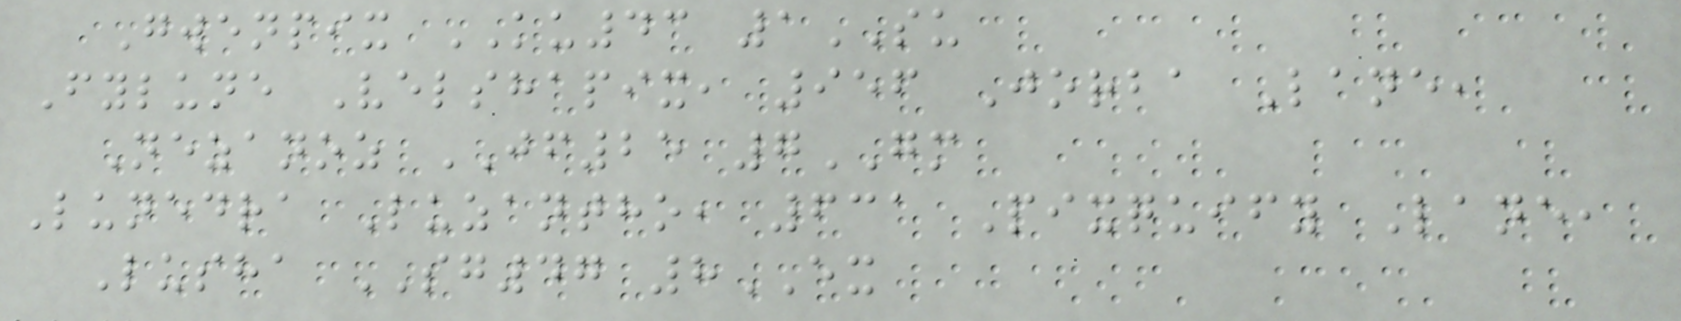Gwenpix KU43 1SU
Fylune Velshapix, 956 Jorba Lane,
Nezanoz JF25 7GM
Lunedra Luzantho, 631 Pixquify Lane,
Lusha SG47 8EX
